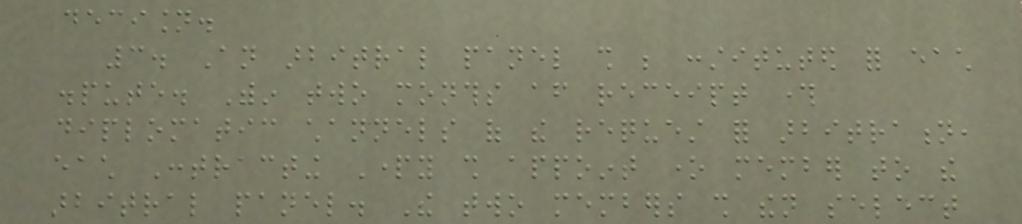decision.
3. An arbitral panel shall be constituted for each
dispute. Within two months after receipt through
diplomatic channels of the request for arbitration,
each Contracting Party shall appoint one member to the
arbitral panel. The two members shall then select
